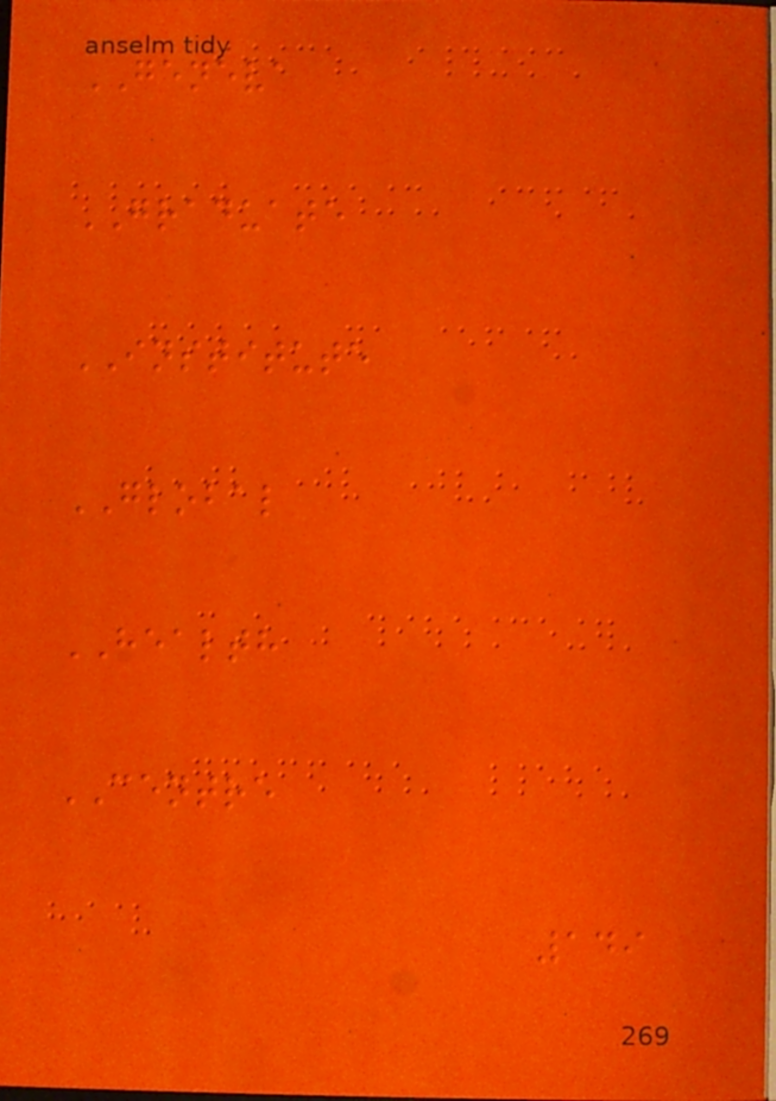GENEVA
GRADUATE
INSTITUTE
GLOBAL
HEALTH
CENTRE
149
